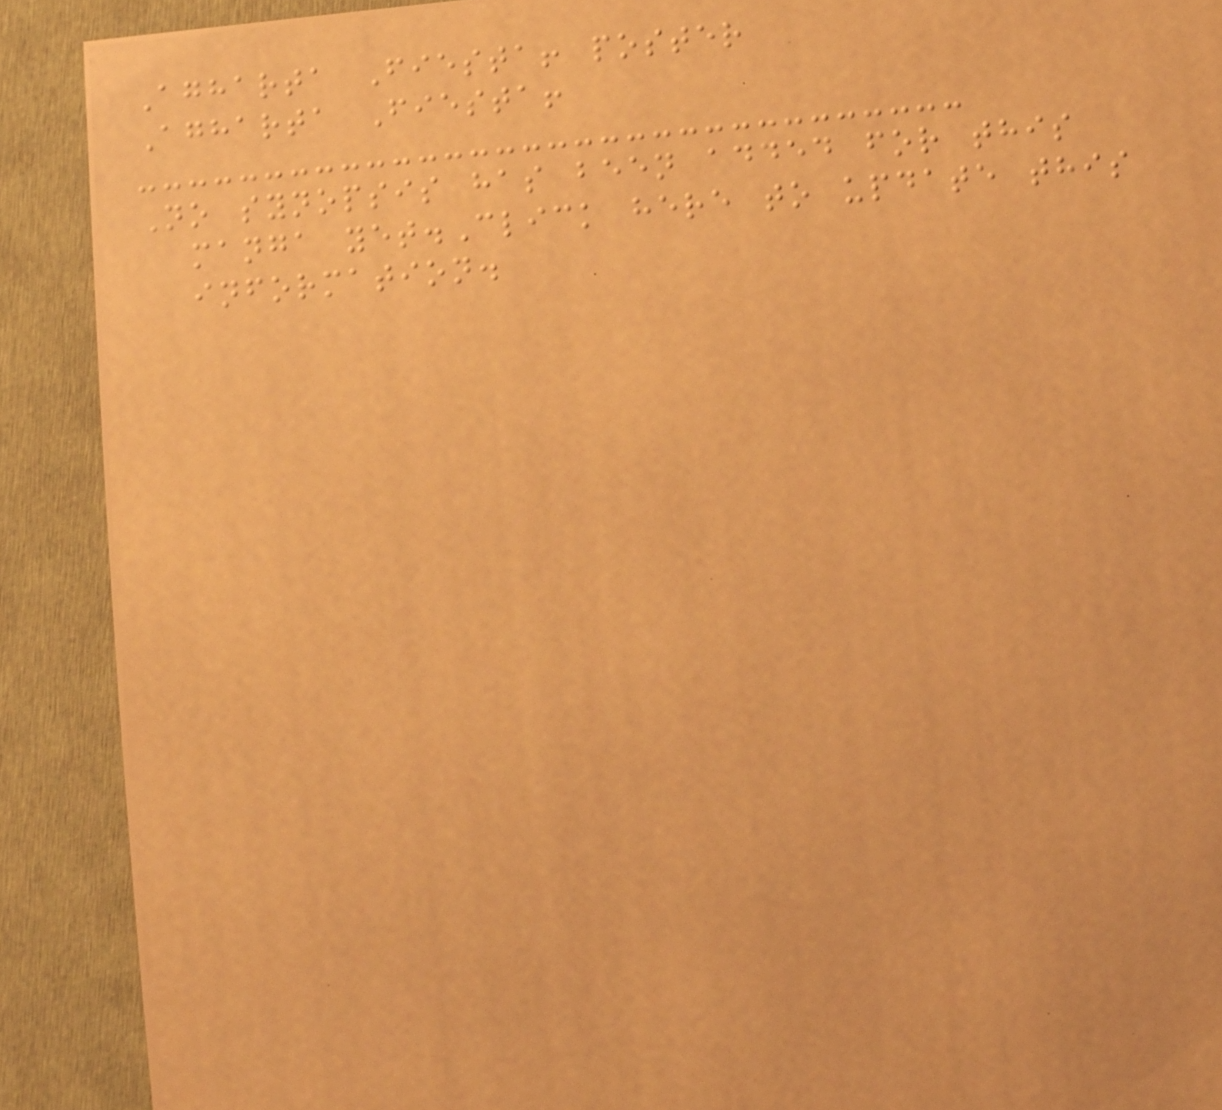Agharta Fiesta! poster
Agharta Fiesta!
No synopsis has been added for this
manga yet.Click here to update this
information.
